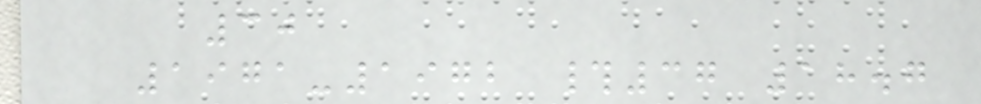30
1971-1972 #37 18.7
